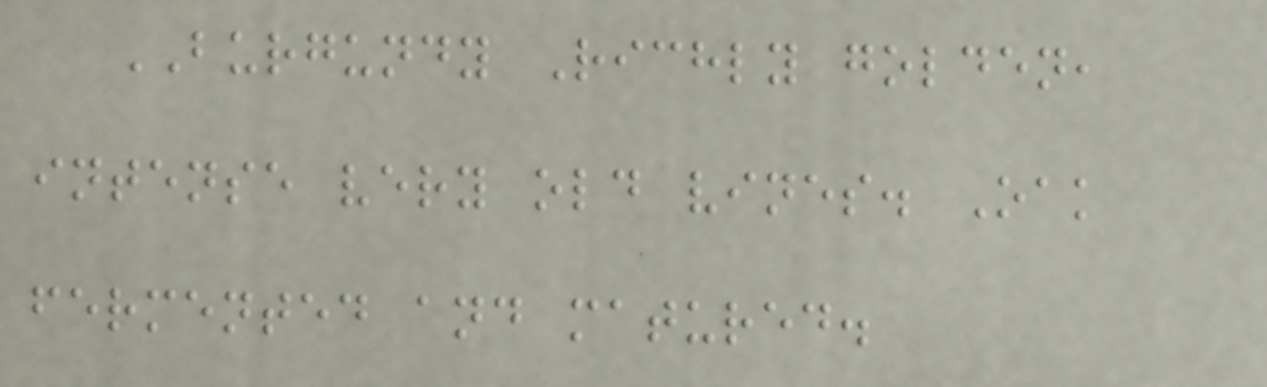BURGUNDY Richly golden,
intense very old vines. Oak
fermented and matured.
